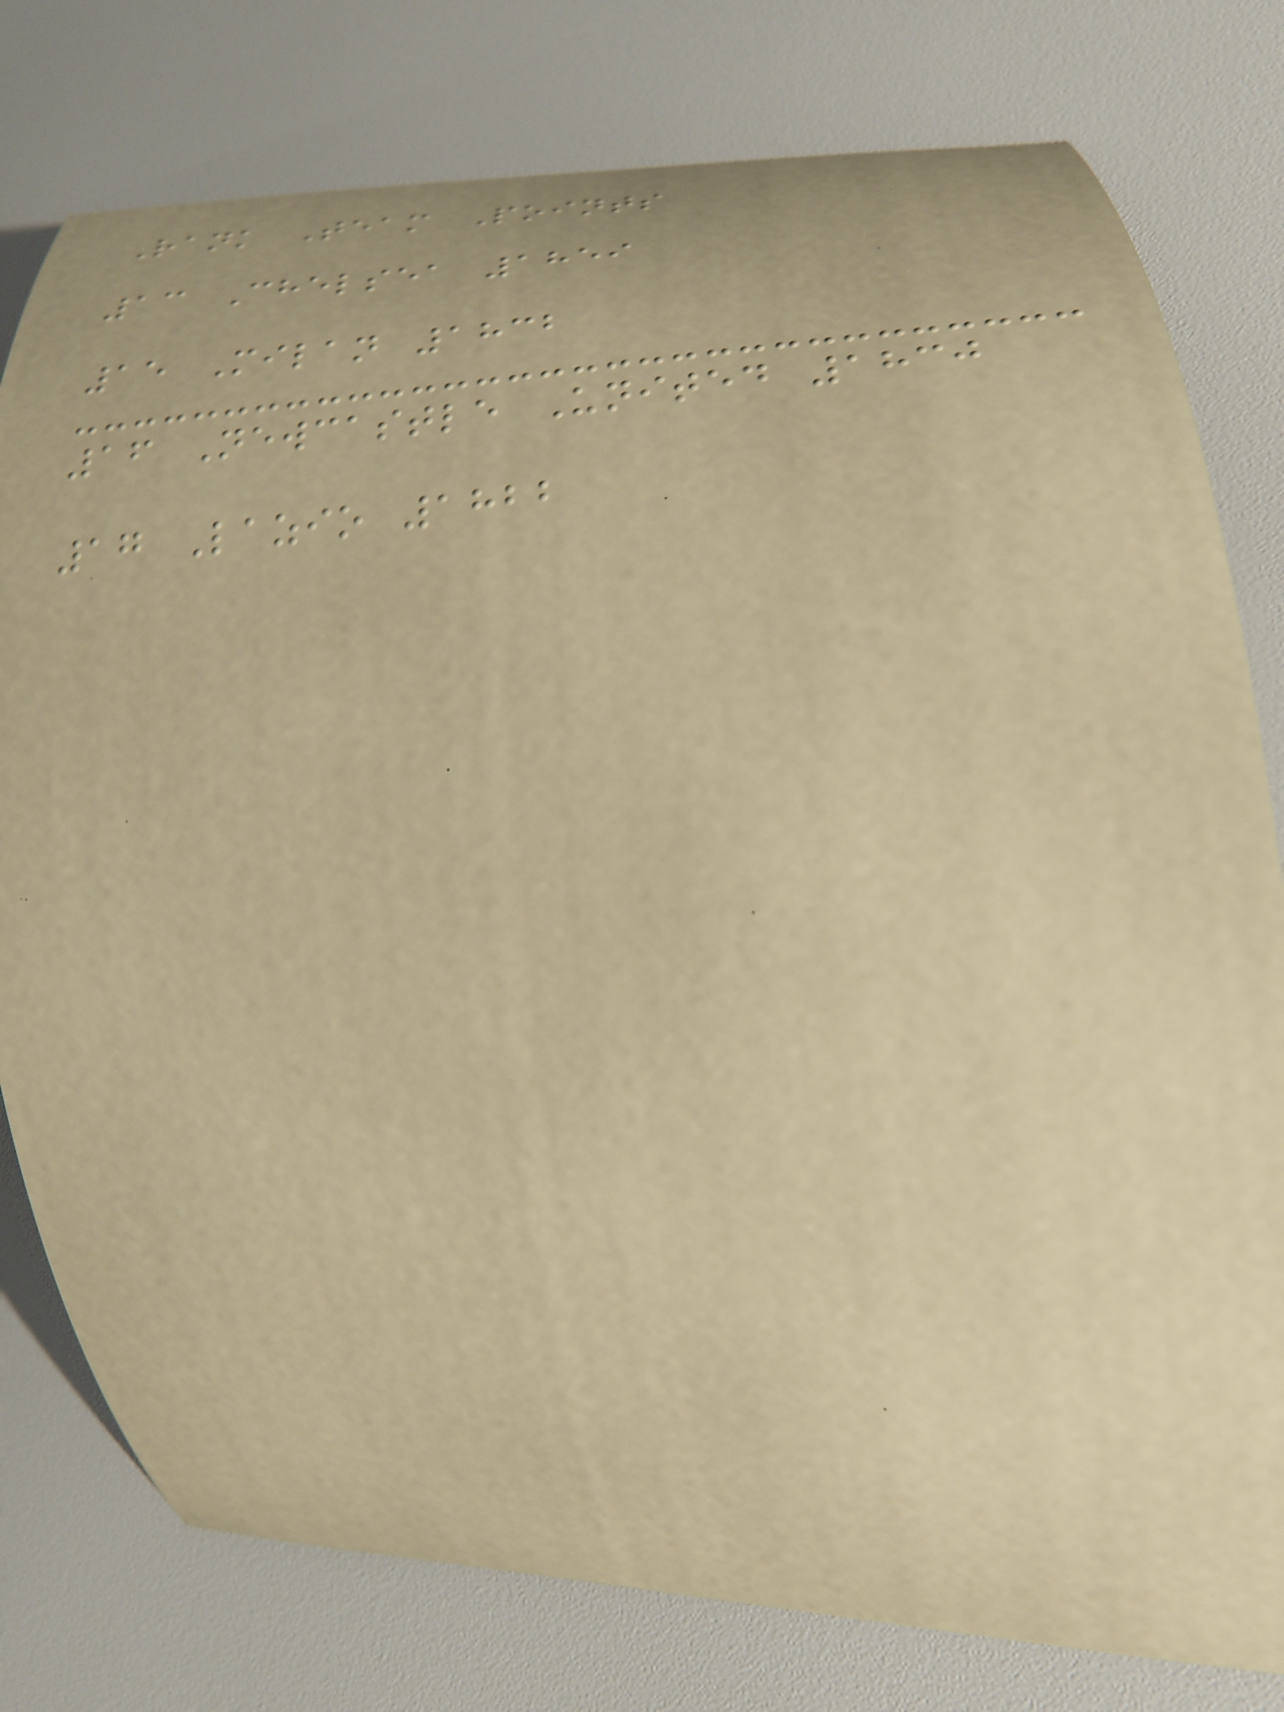Rank Team Points
13 Chelsea 1859
15 Milan 1832
16 Newcastle United 1830
17 Lazio 1822
